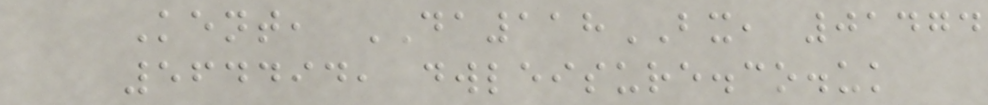Kent, DA118BX, 01474
564494, dwleisure.co.uk
